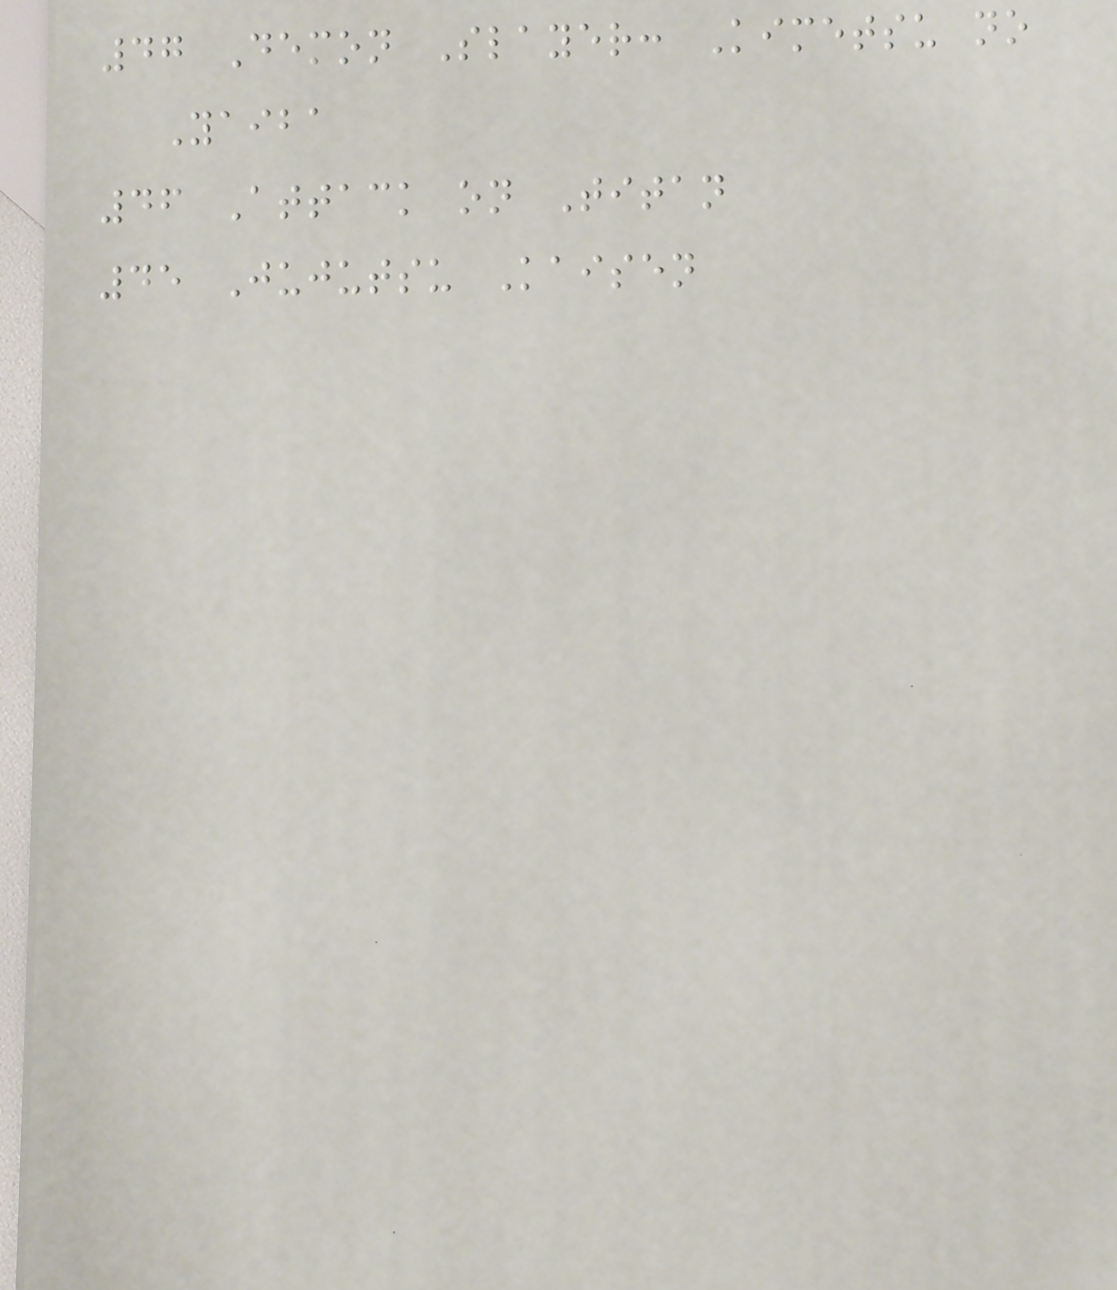47 Demon Slayer: Kimetsu no
Yaiba
46 Attack on Titan
45 Jujutsu Kaisen
